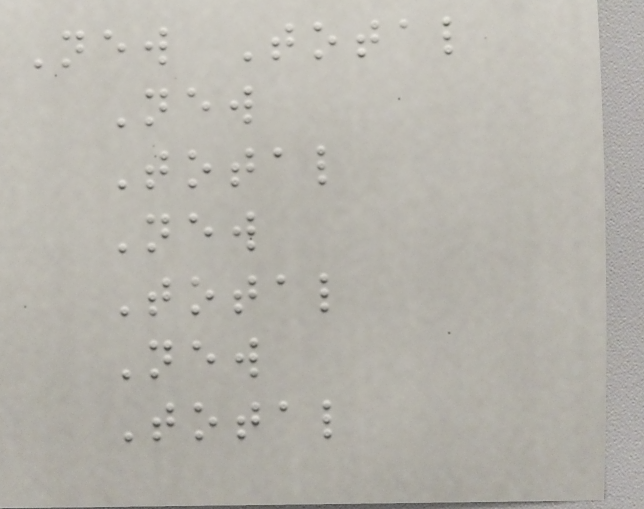New Total
New
Total
New
Total
New
Total
